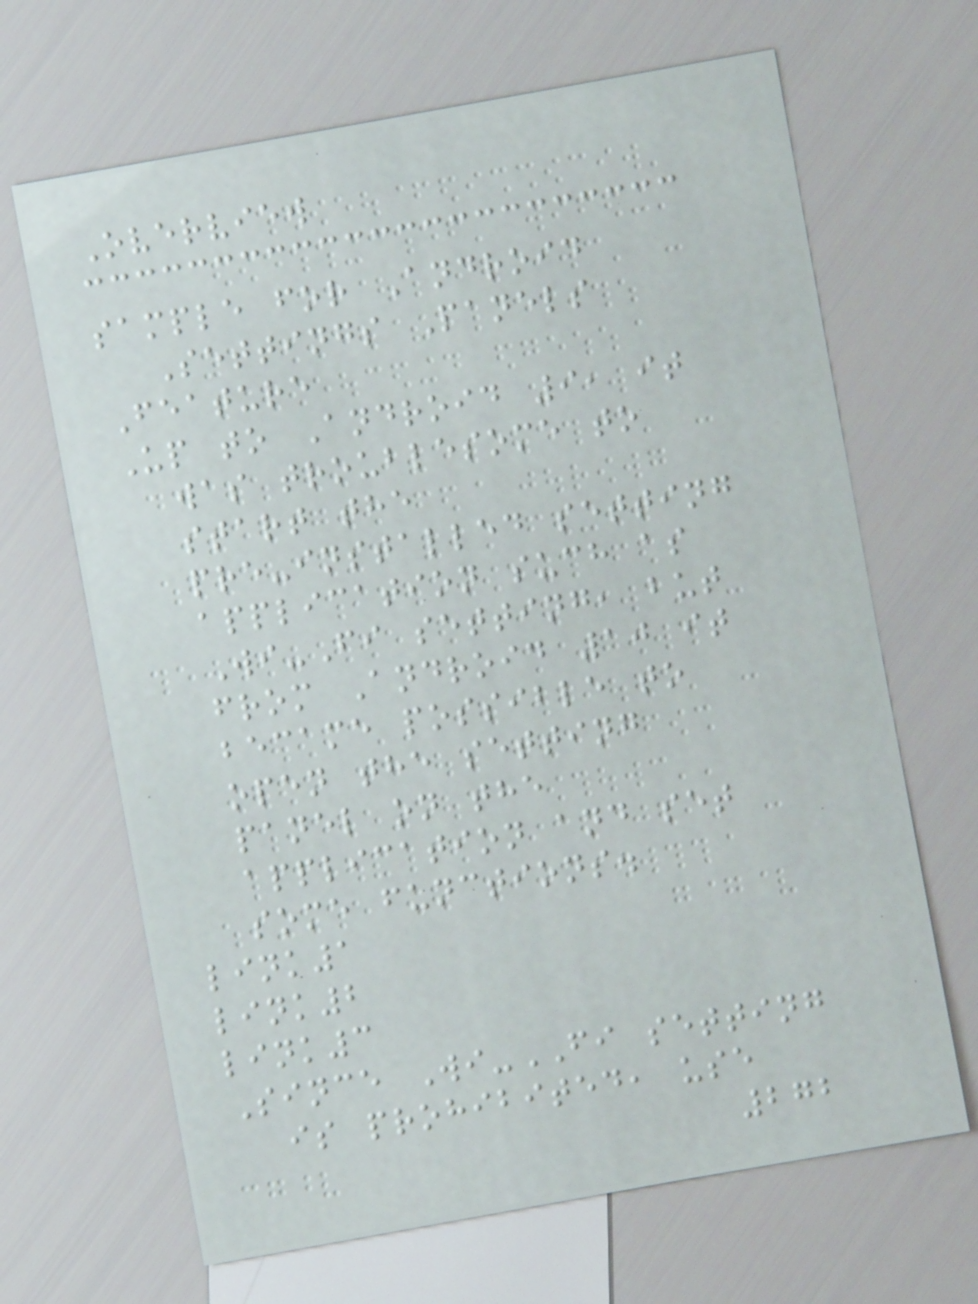Overview
sample for Android
Settings Panels
Feature
Up to Android 9, it
was troublesome to
start the
pre-installed setting
application such as
Wi-Fi setting, but
from Android 10 it
became possible to
open the setting
panel on the
application and set
some functions.
link1
link2
link3
Since Wi-FI setting
is prohibited, use
272
